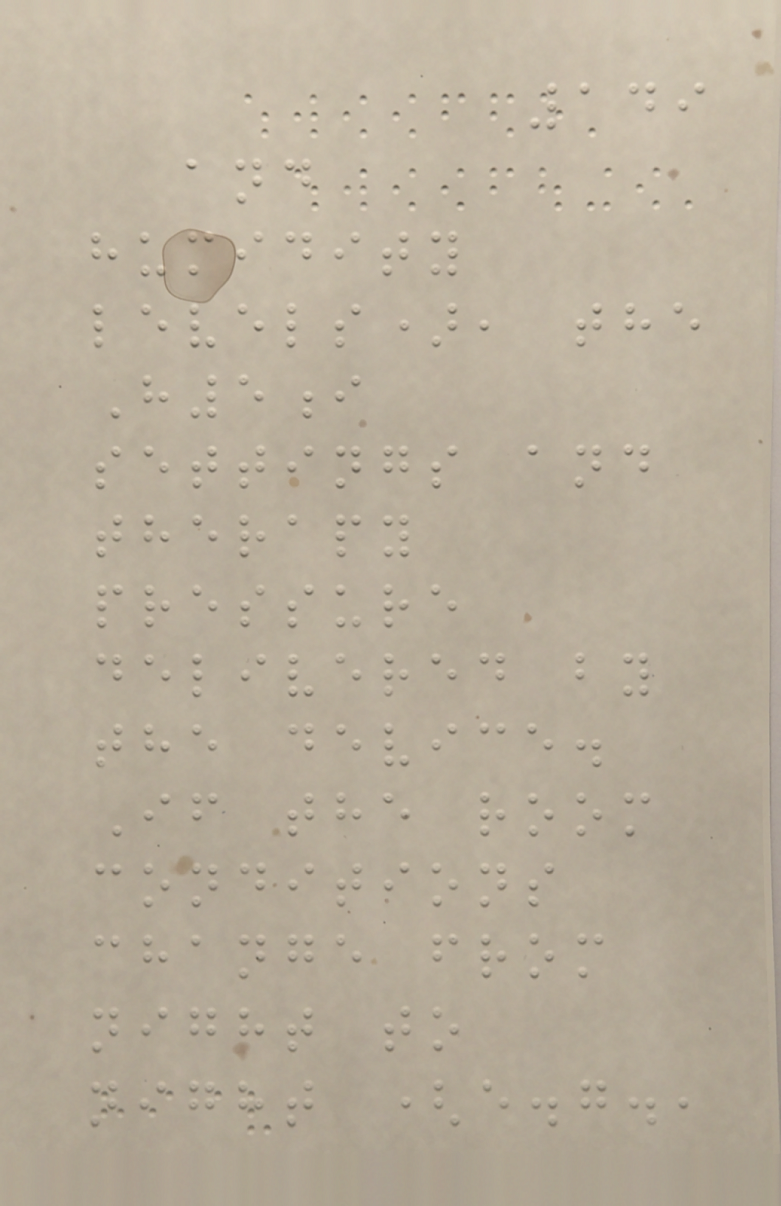149
and
humidity
levels), the
H5i
settings and
therapy
pressure
delivered by
the device.
If the room
conditions
change from
night to
night (e.g.,
